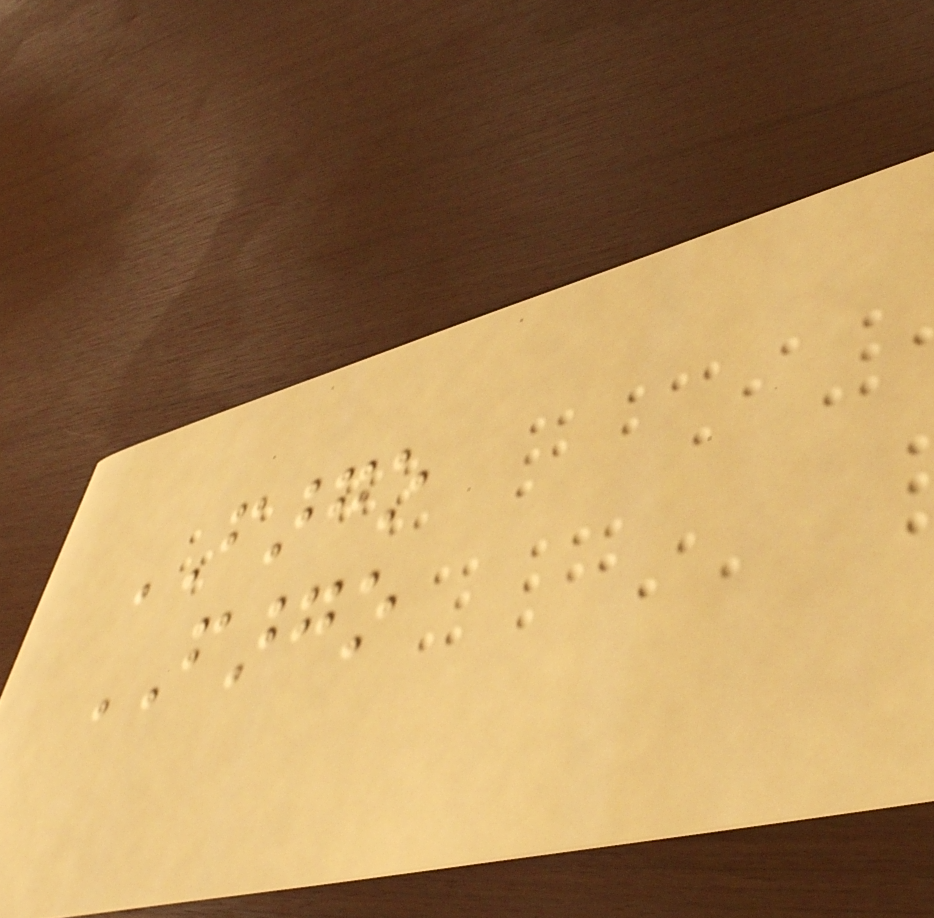FARGO
FARGO
